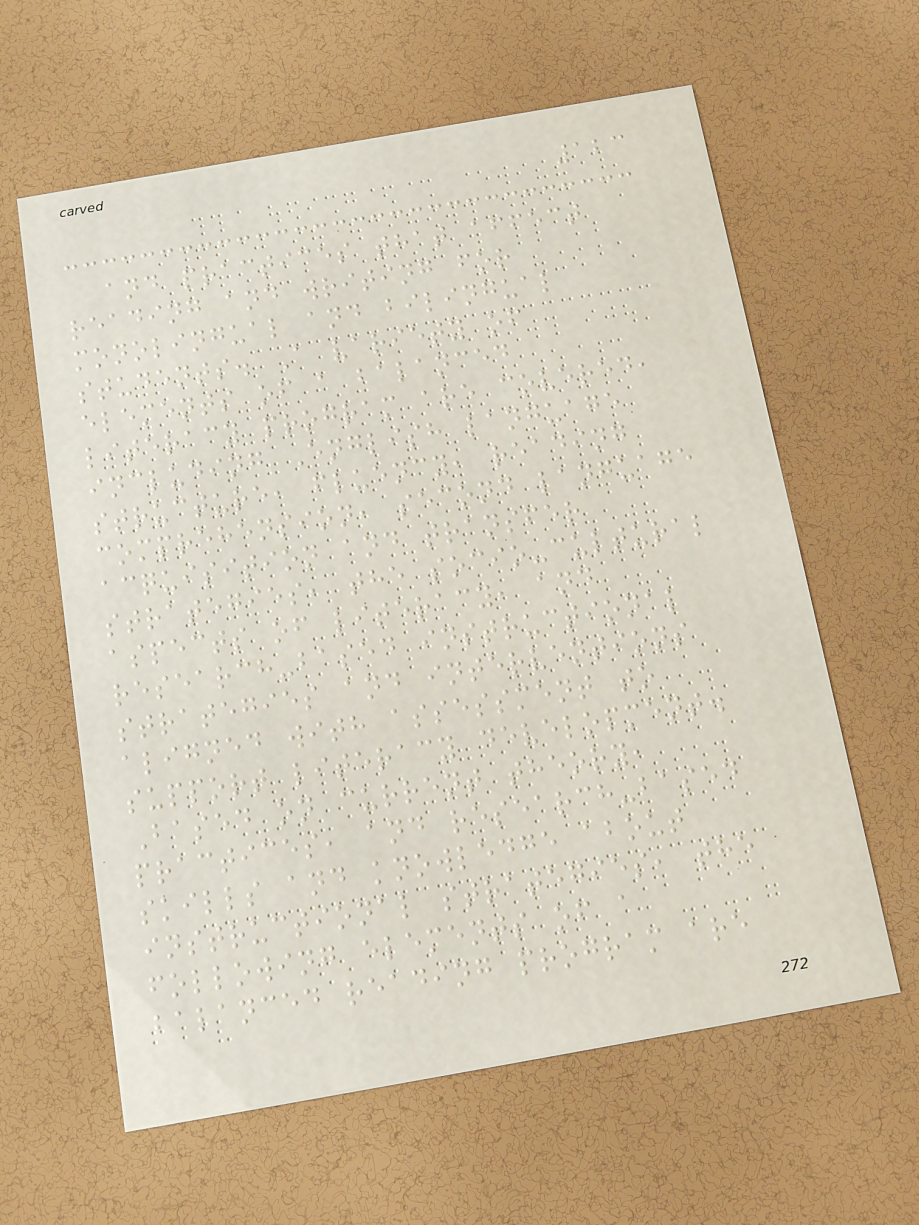123
and practices that affect
reading and writing for
monolingual and bilingual
students. A variety of
elements of a balanced
literacy program are covered,
including English language
structure, fluency, reading
comprehension, second language
acquisition and transfer
strategies, the socio-cultural
aspects of literacy, and
research-based instructional
strategies and interventions
aligned with assessment to
support literacy development.
Based on current theory,
practices, and research-based
skills and knowledge about
instructional strategies, the
following elements of a
balanced reading program are
